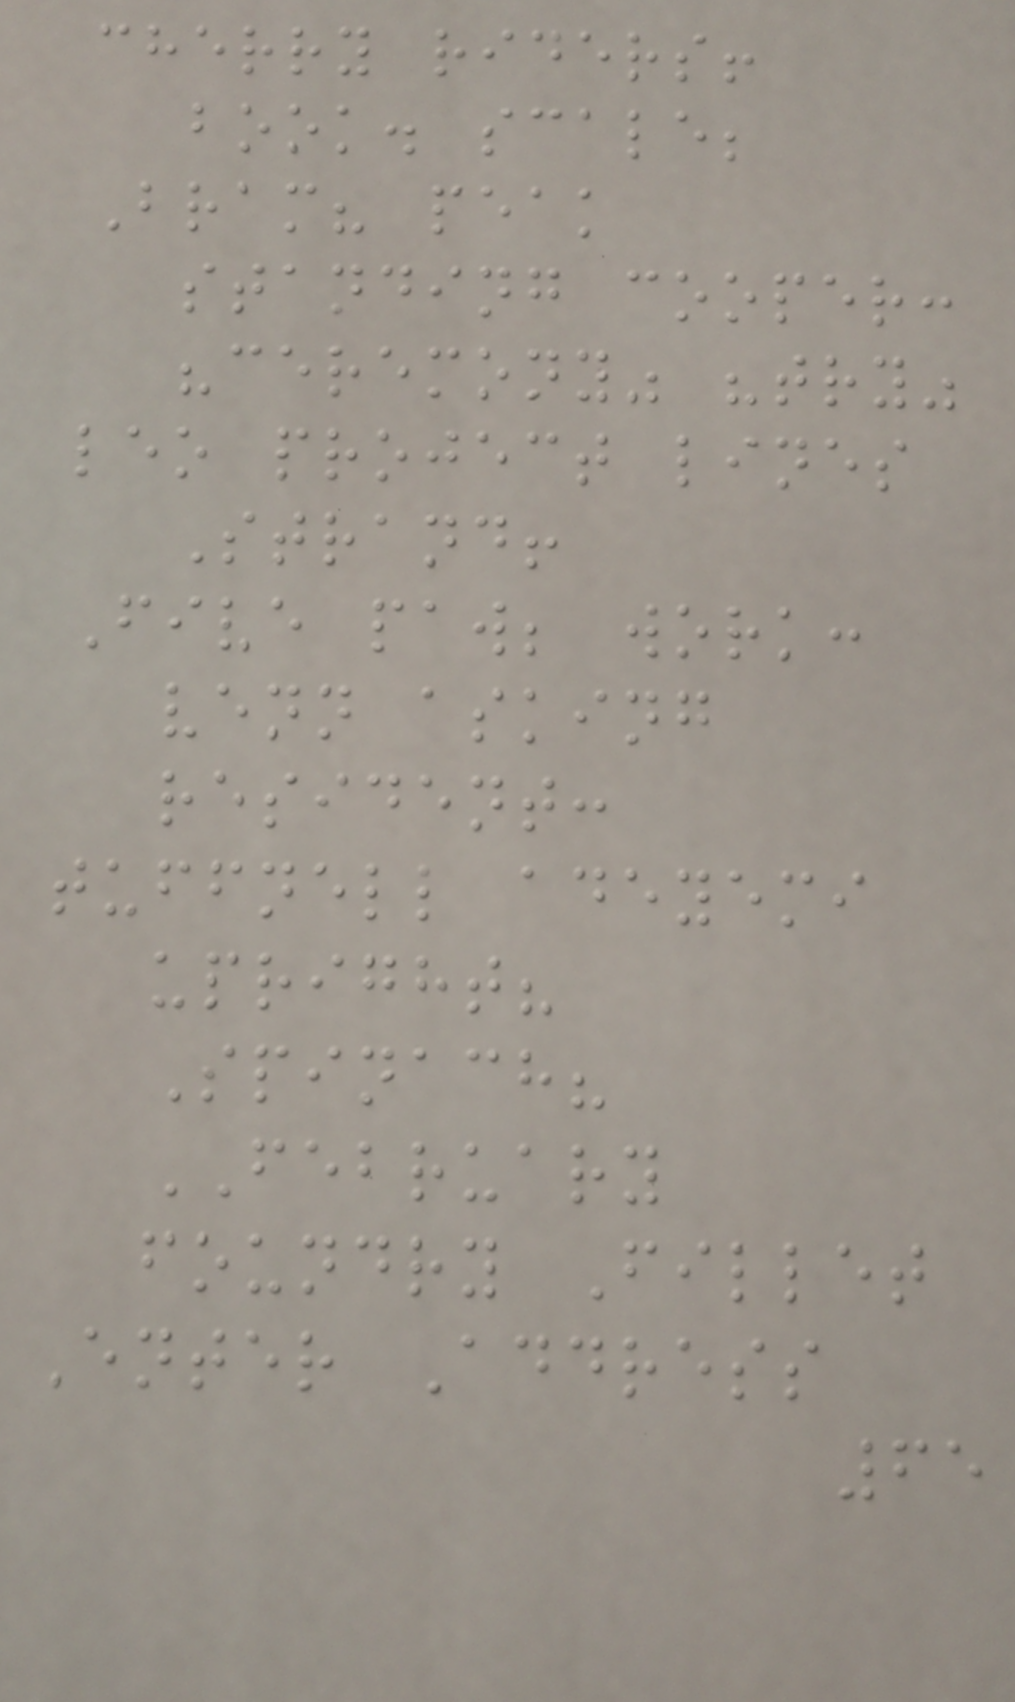cherry riders!
book. scale;
Bram? peak
standing cooper:
"ceremony" "try"
leo project lines
Strand!
Five paw; work:
venn asking
resident:
tuffnell adeyemi
upright?
Spinach?
FEBRUARY
foundry Fillet
Enter Address
65
